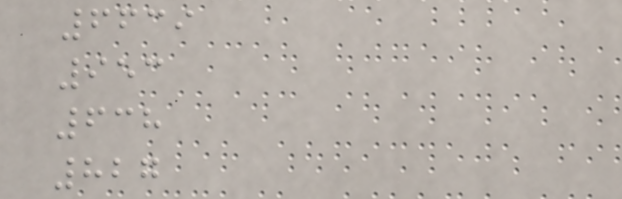6639
953
638
827
